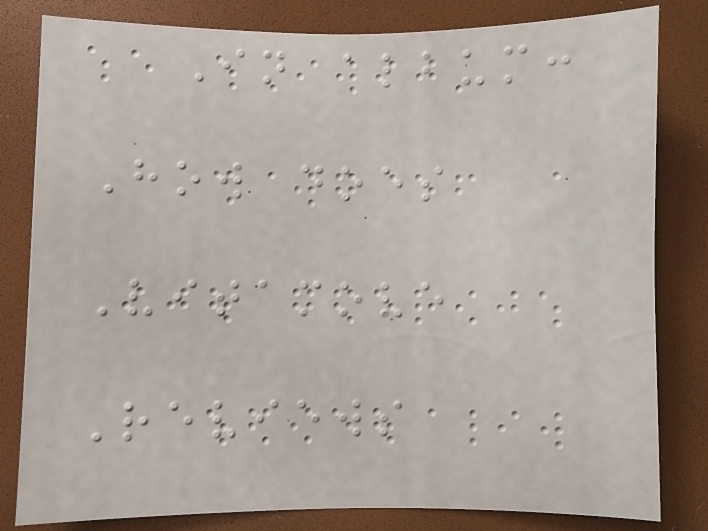In album:
How does
Vitamove
Reviews
